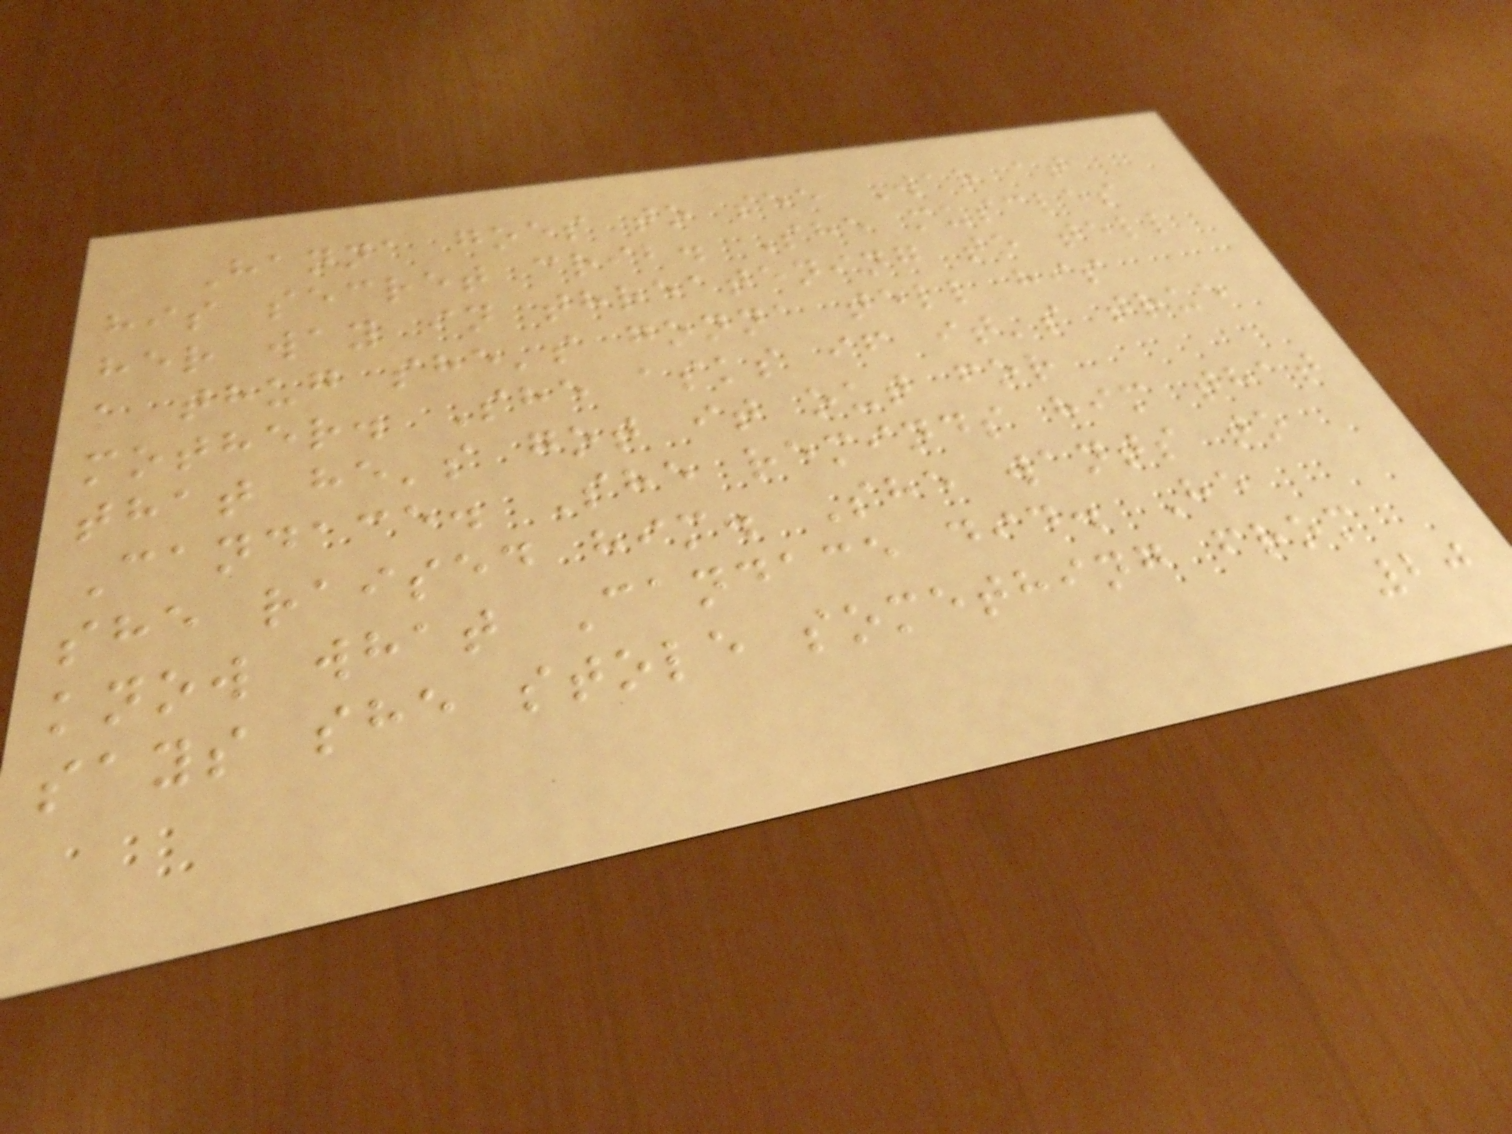Hanna goes to see War at
his secret crib. She muscles
her way in threatening to tell
a thug she's gonna tell his
mother. She asks if it's true
that he's got it out for
Candace. She reminds him that
she raised him. She wants to
know what Candace did. He
says she stole something from
20
